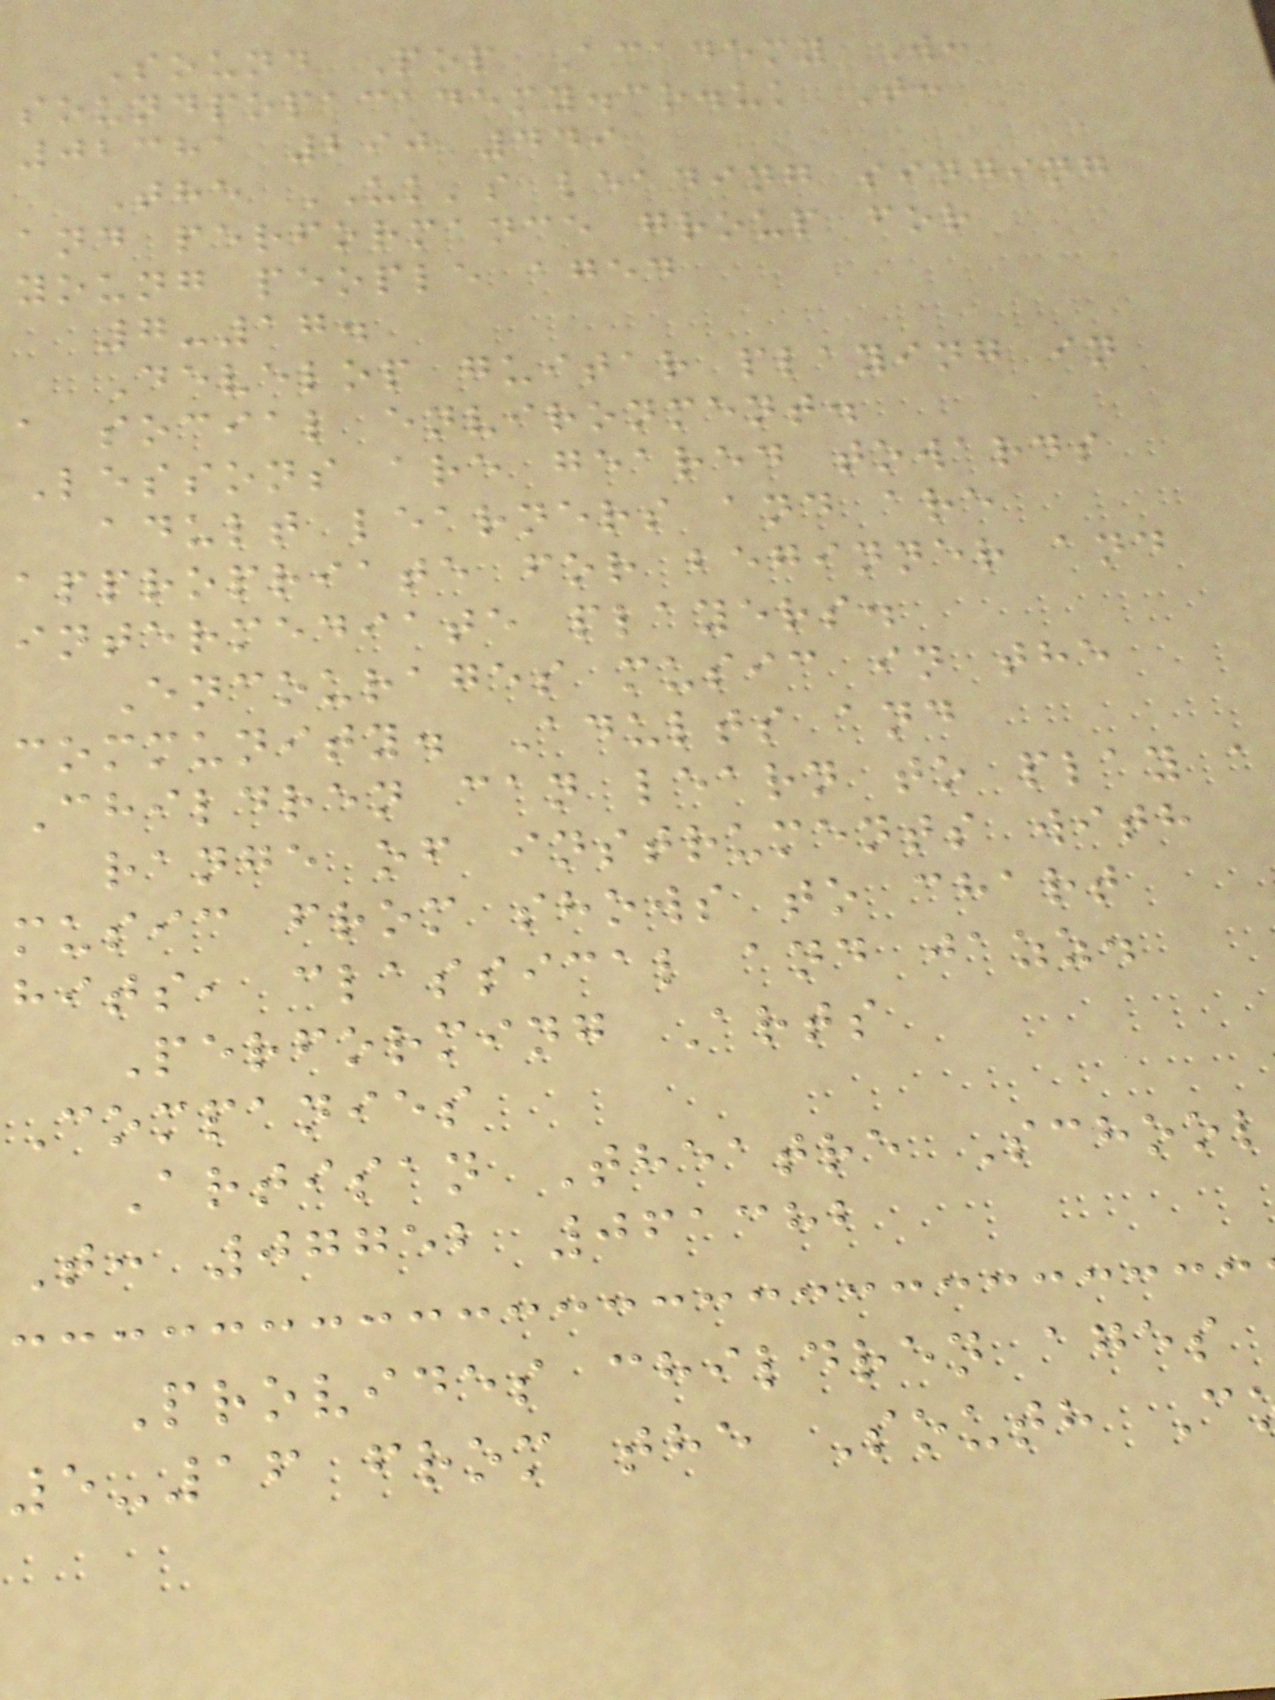Sound Pop Academy W:
soundpopacademy.co.uk T:
02381 290 449
The UK's leading singing
and performance group for
young people aged
7-17.
Develop guitar playing in
a social environment.
Lessons are geared towards
adult learners and are
appropriate for beginner and
intermediate players.
Encourages music in the
community. Adults and
Children can learn to play a
range of instruments with
music from shows to chart
hits, classical and jazz.
Performing Arts
Companies
Artisan Theatre School
T: 07752 061382
Provides children ages
5-16 from the South C
